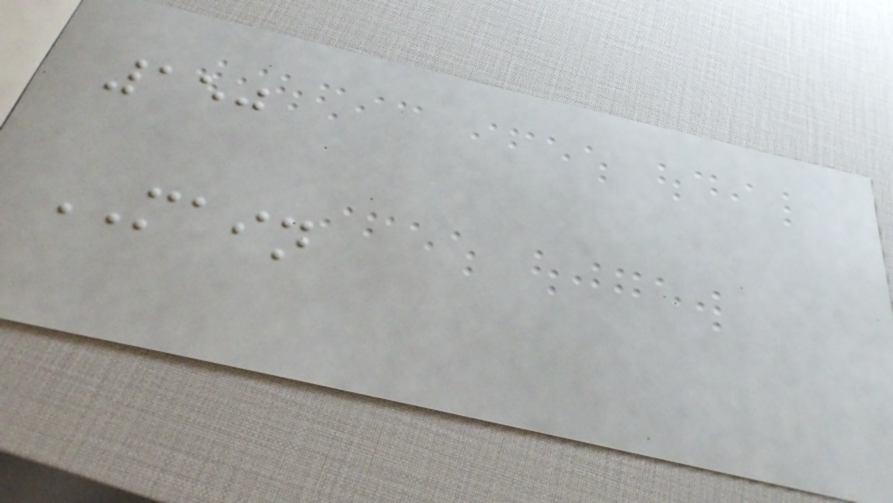150
MAIN
